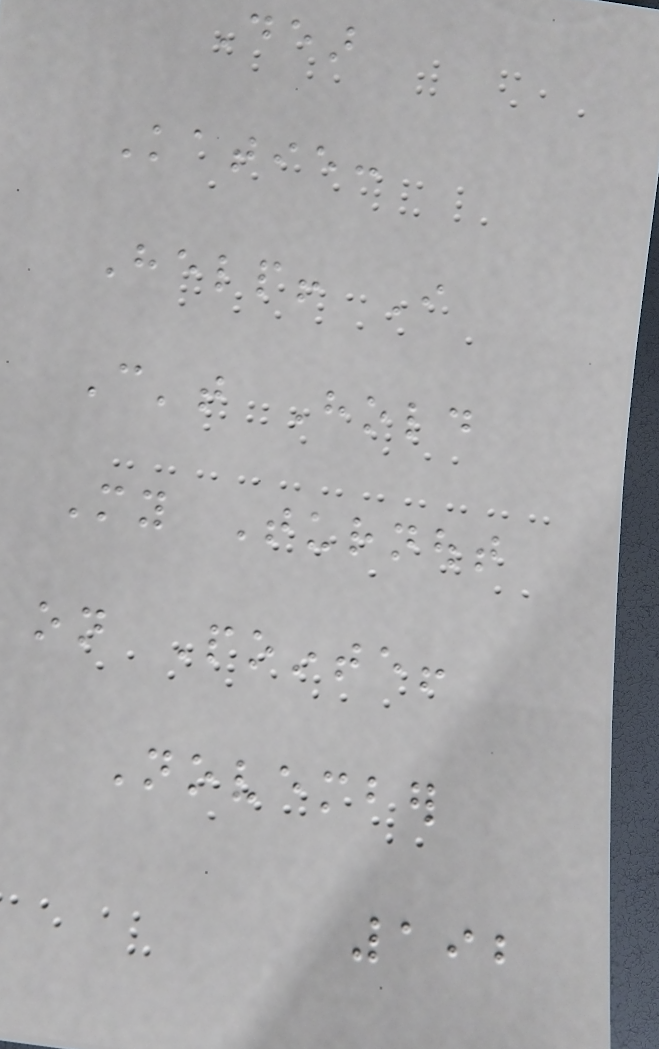Dear
Katie:
Help! I
Can't Hold
My Turnout
on Pointe!
November
192
